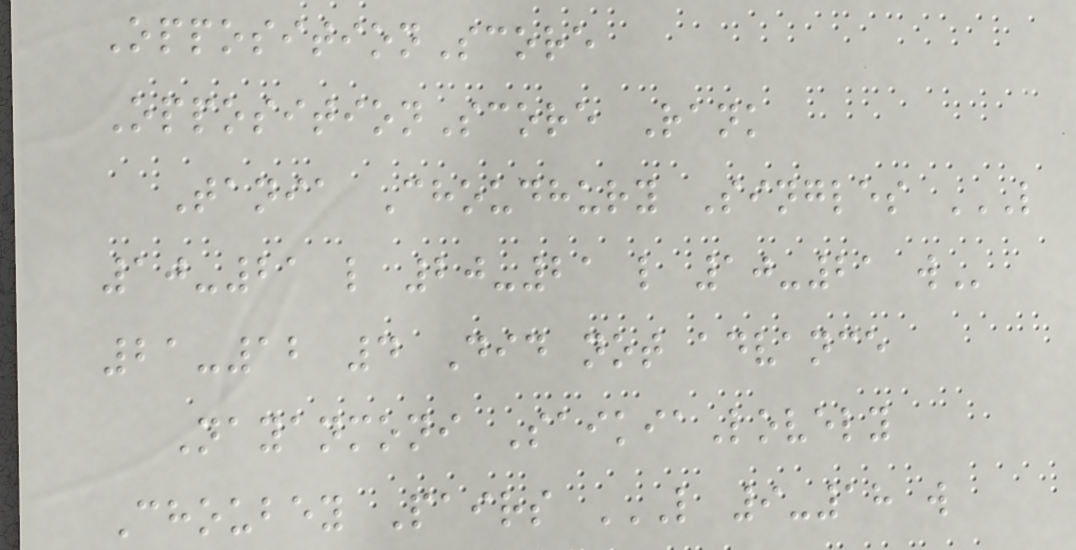OppositionScore
OppositionScore Rank
Tania Choudhury Singles L
10-21 L 20-21 L 10-21 W
21-12 4 Did not advance
Nayanmoni SaikiaLovely
Choubey Pairs L 9-18 W
